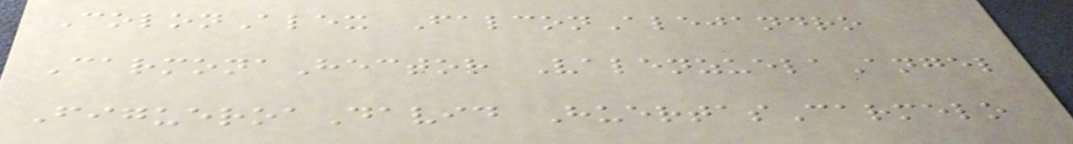ColonAlex FalconAlejandro
CarmonaHector ValenzuelaAngel
FigueroaDavid HuertasCarmelo
